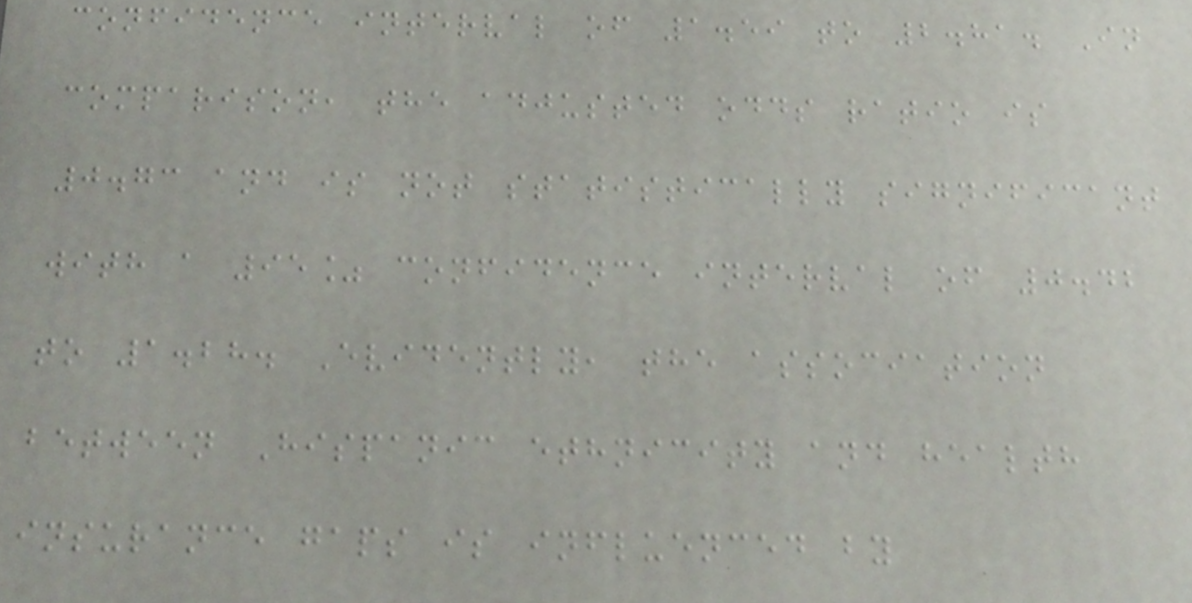confidence interval of 1.59 to 2.81. In
comparison, the adjusted odds ratio is
0.73 and is not statistically significant
with a 95% confidence interval of 0.42
to 1.28. Evidently, the association
between Hispanic ethnicity and health
insurance gaps is influenced by
